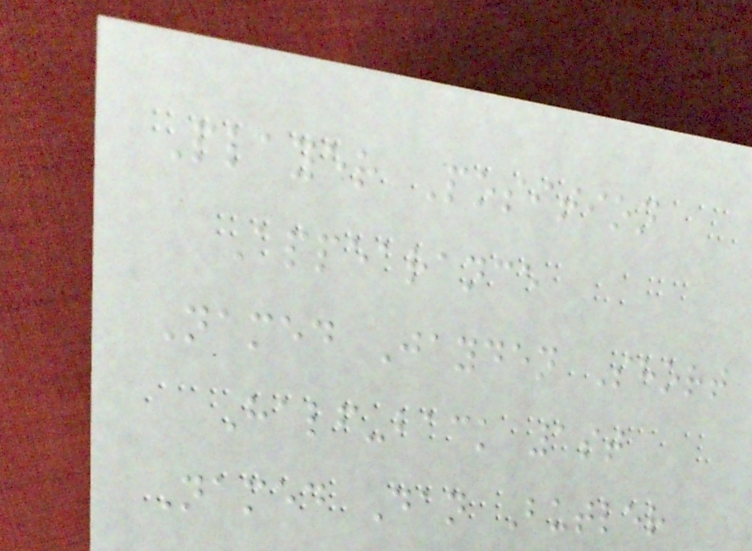Player Position
Appearance
Named Jayden Short
Half-back 1st
Named Dan Butler
